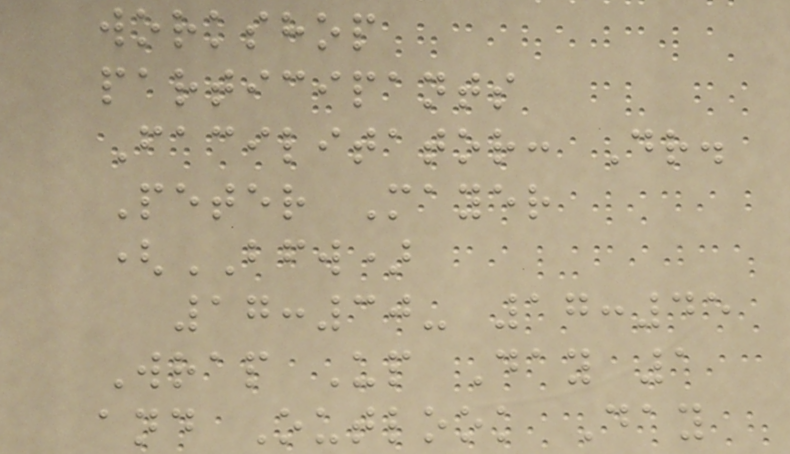workshop
participants
Facilitator: Dr.
Peter Mayer
(BFW)
17:30- 17:45
Wrap Up Day 1
and Outlook Day
